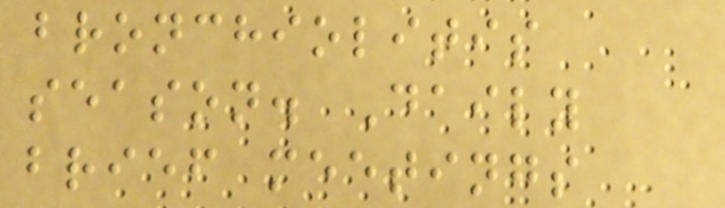bronchiolitis
season. Daily
brief meetings
